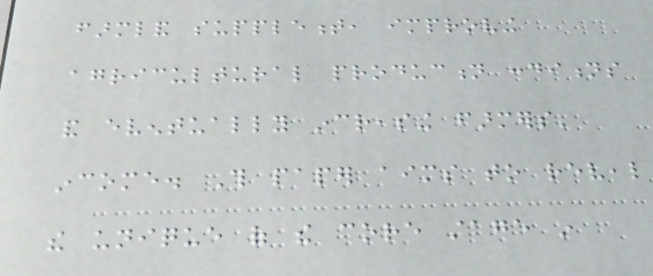farmland supplement, improving
agricultural production conditions
and eventually increasing farmers'
income. This paper aims to reveal
the unique of the core stage in
